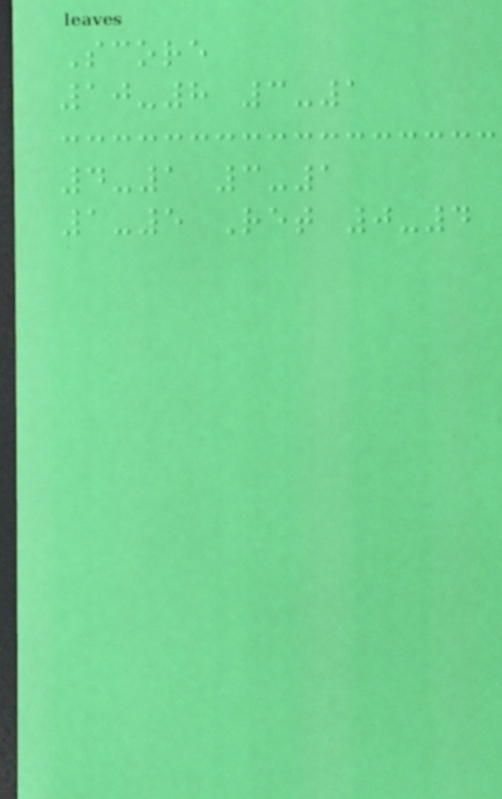Score
10-8 3-1
4-1 3-1
1-5 Ret 0-4
